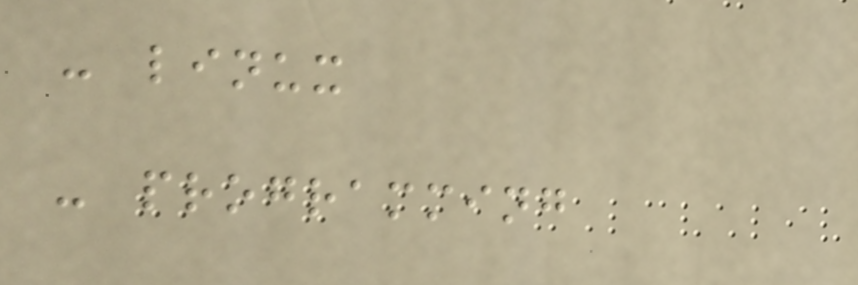- linux
- programming
